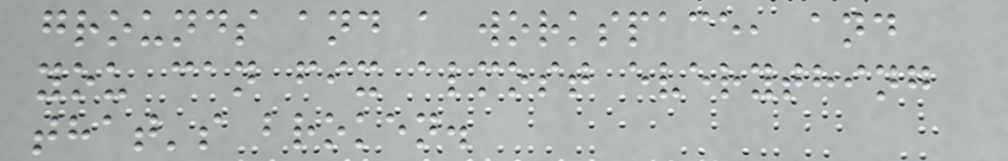grounds and a workspace, and
you can fix almost everything
that's broken.
